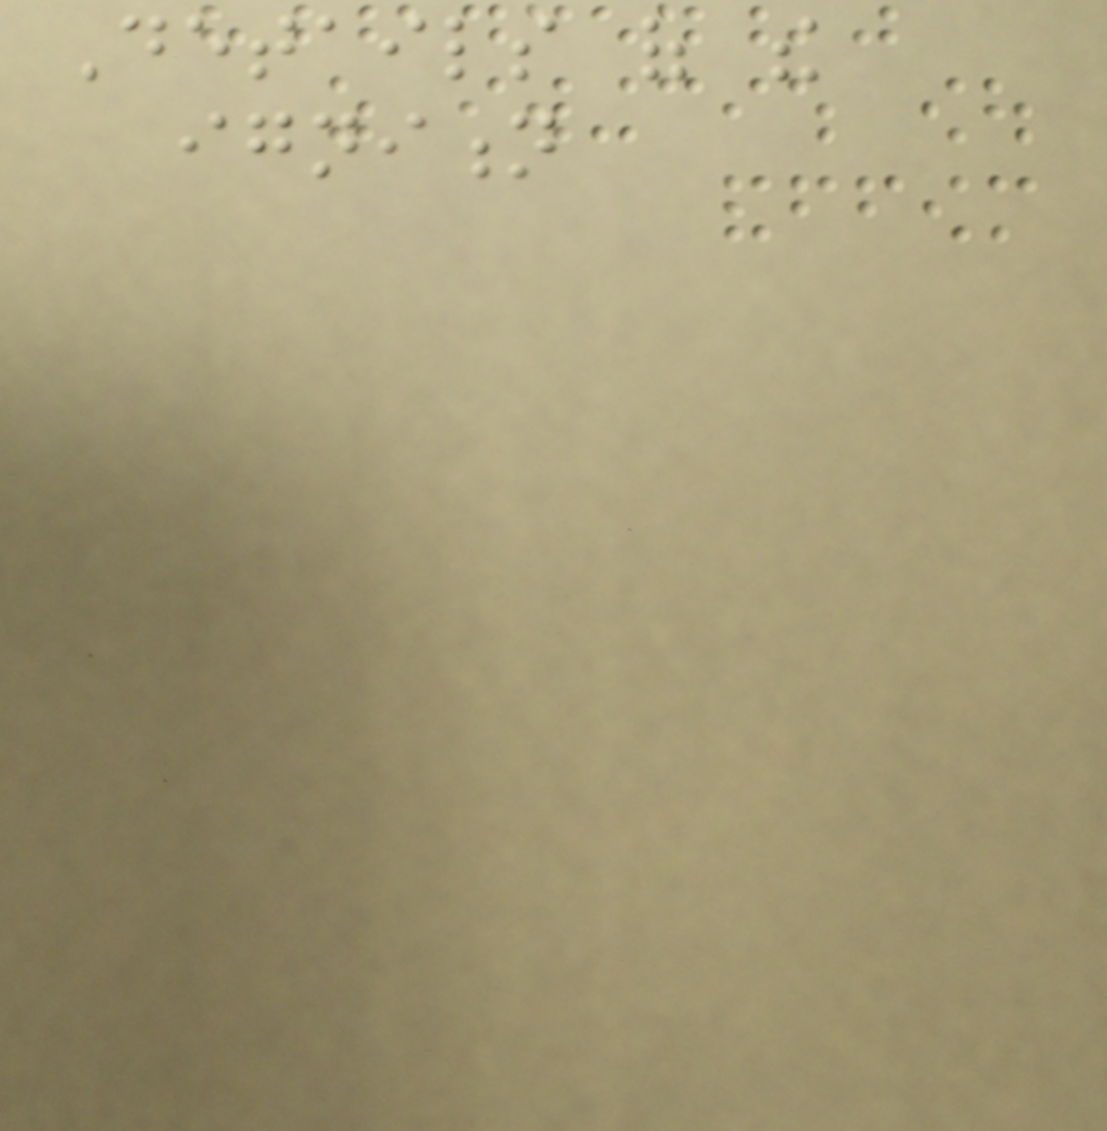Details of the
ignition
